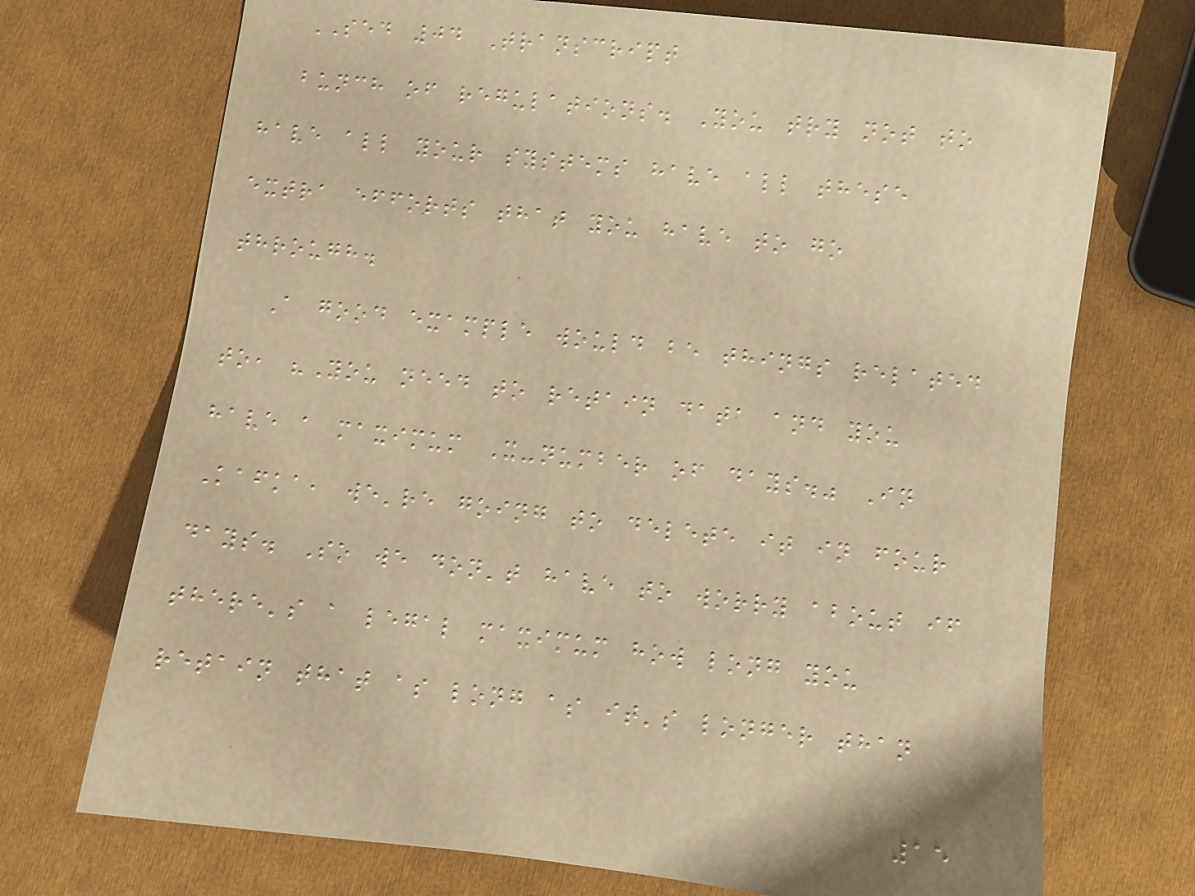SED 04 Transcript
bunch of regulations. You try not to
have all your systems have all these
extra efforts that you have to go
through.
A good example would be things related
to, "You need to retain data and you
have a maximum X-number of days." In
Kafka, we're going to delete it in four
days. So we don't have to worry about if
there's a legal maximum how long you
retain that as long as it's longer than
15
